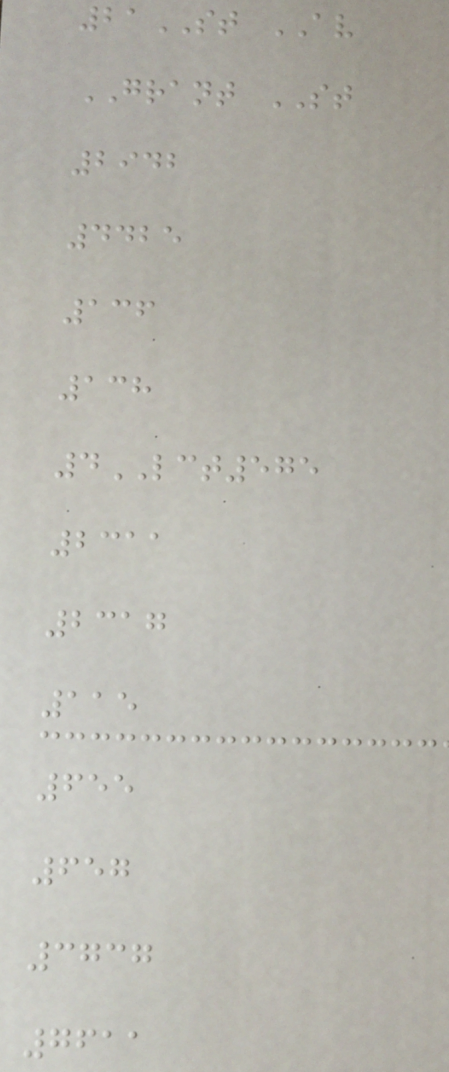21ST AV
GRANT ST
2942
4425
136
138
4LCT575
2311
2317
115
655
657
3737
7611
